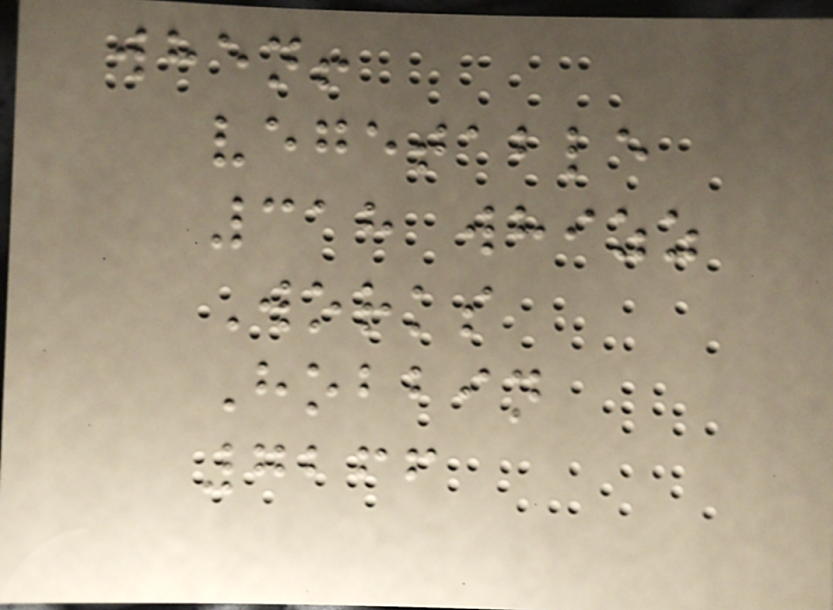when!
vegetable
318 whizz
Works
Hobbin
7266
